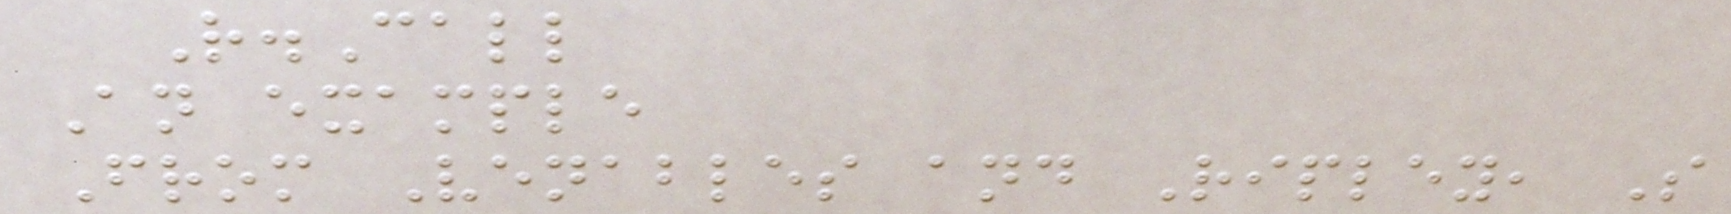R.Call
An example
From Venables and Ripley, S
